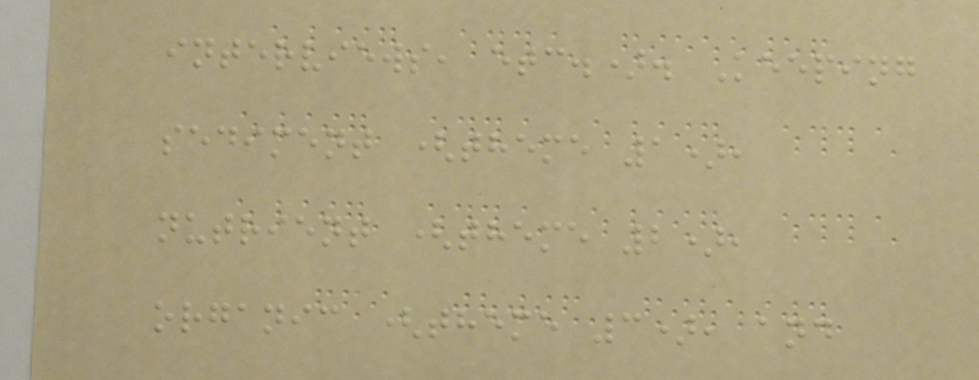interviews, etc.). Keeping
sediment (theme 1),
nutrient (theme 2),
organic (theme 3), and
